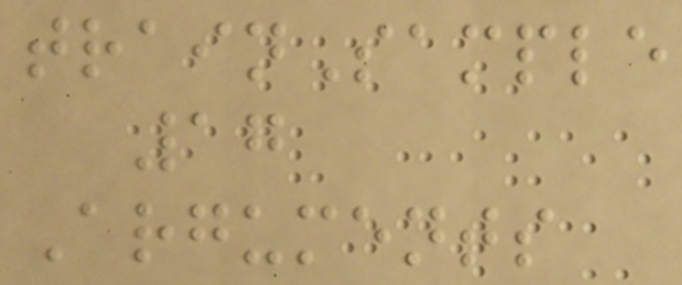trainSample
17
Arguments
